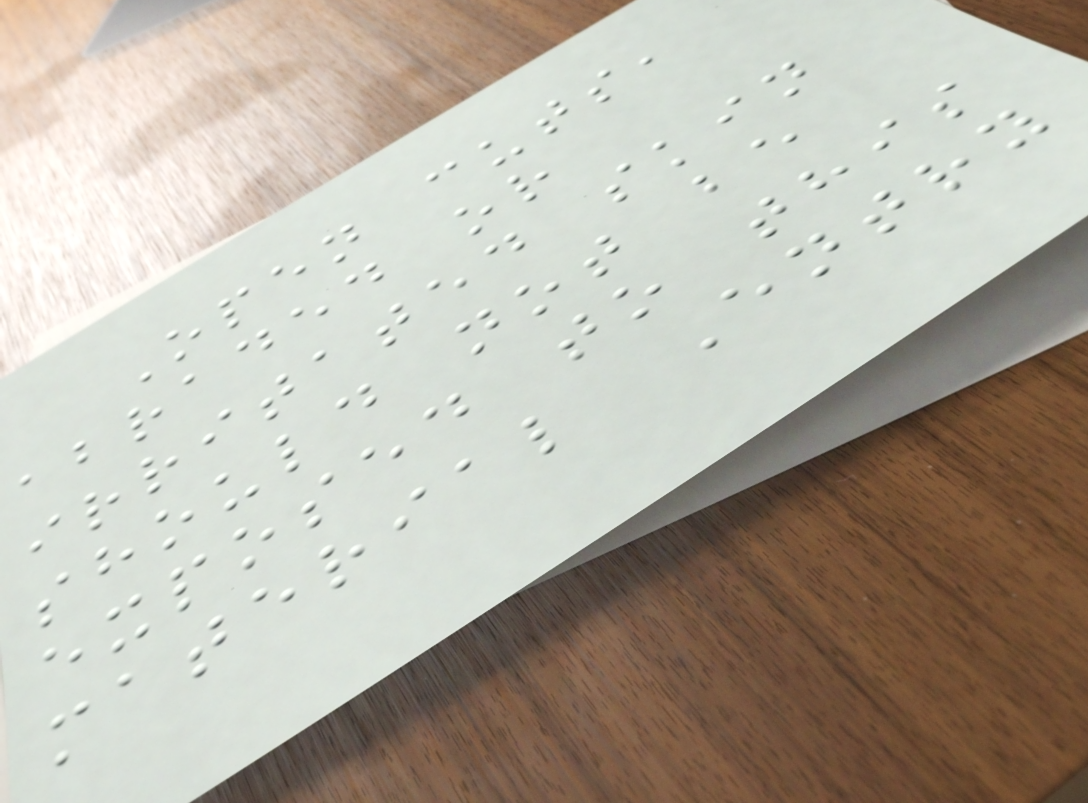Open cuts,
abraded or
irritated skin
should not be
exposed to this
material Entry
